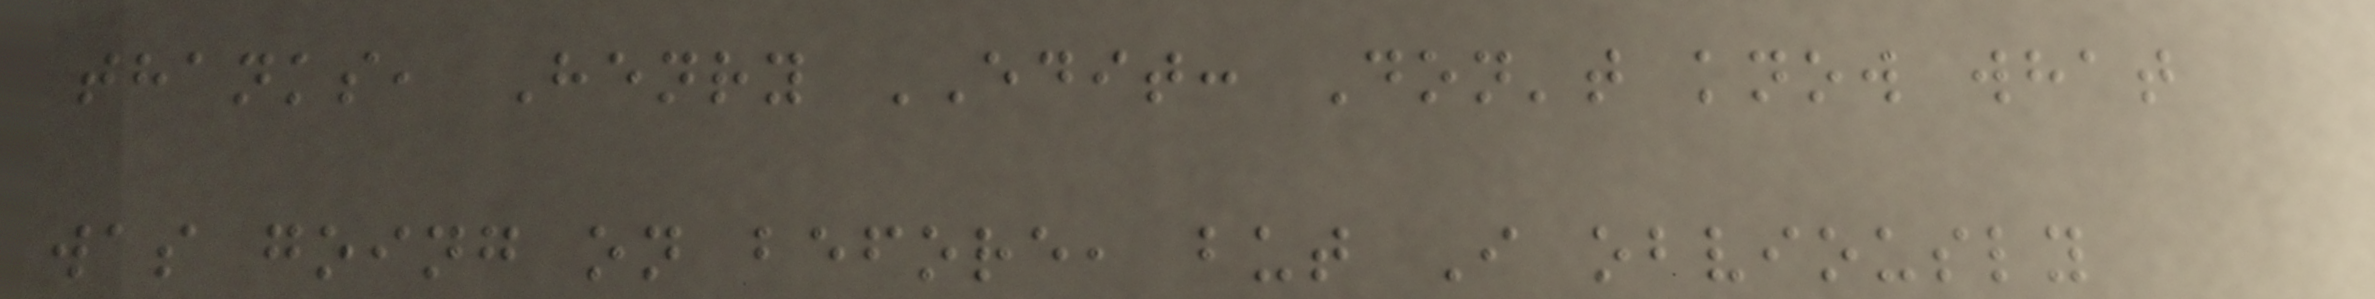thanks, Henry EDIT: Don't know what
was going on before, but I obviously
